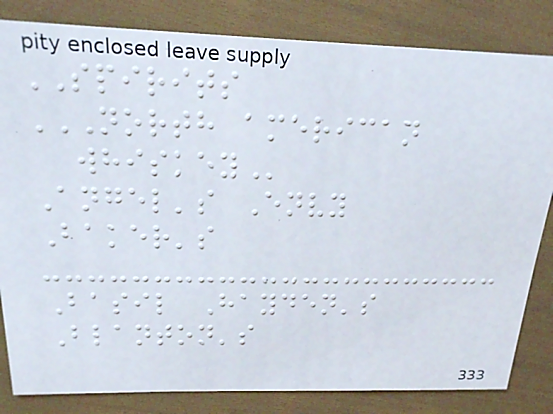SPIRITS
NORTH AMERICAN
WHISKEY
Angel's Envy
Baker's
Basil Hayden's
Blanton's
